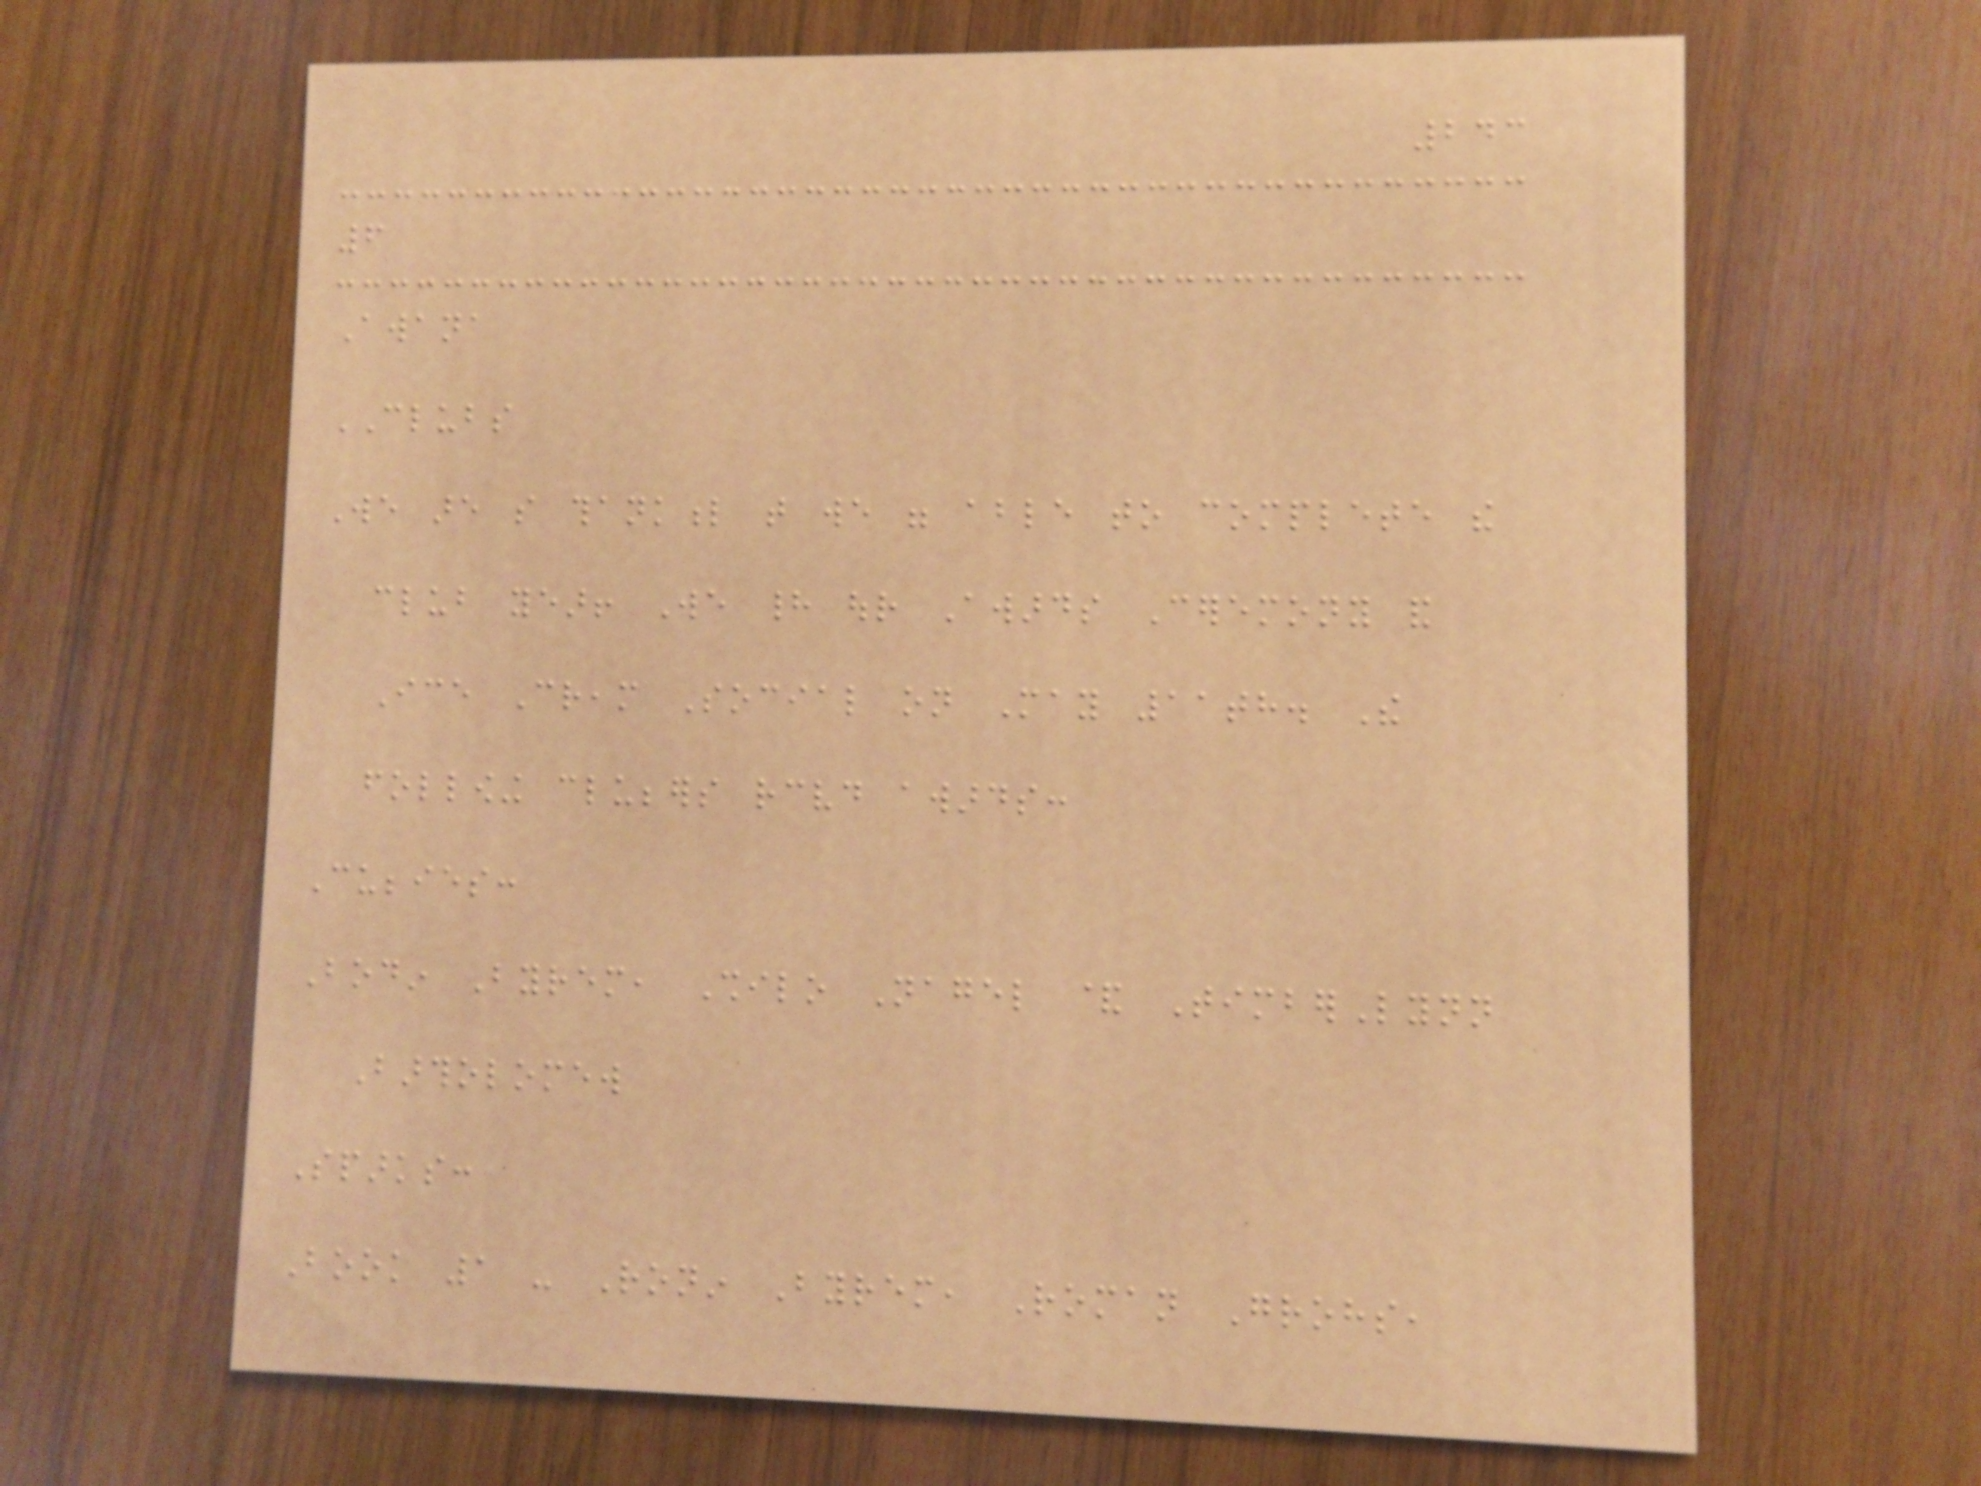243
6
Awana
CLUBS
We are so thankful that we were able to complete the
club year! We had our Awards Ceremony and
Ice Cream Social on May 11th. The
following clubbers received awards:
Cubbies:
Bodin Byrem, Shilo Nagel & TimberLynn
Bartholomew
Sparks:
Book 1 - Ronin Byrem, Roman Grohs,
